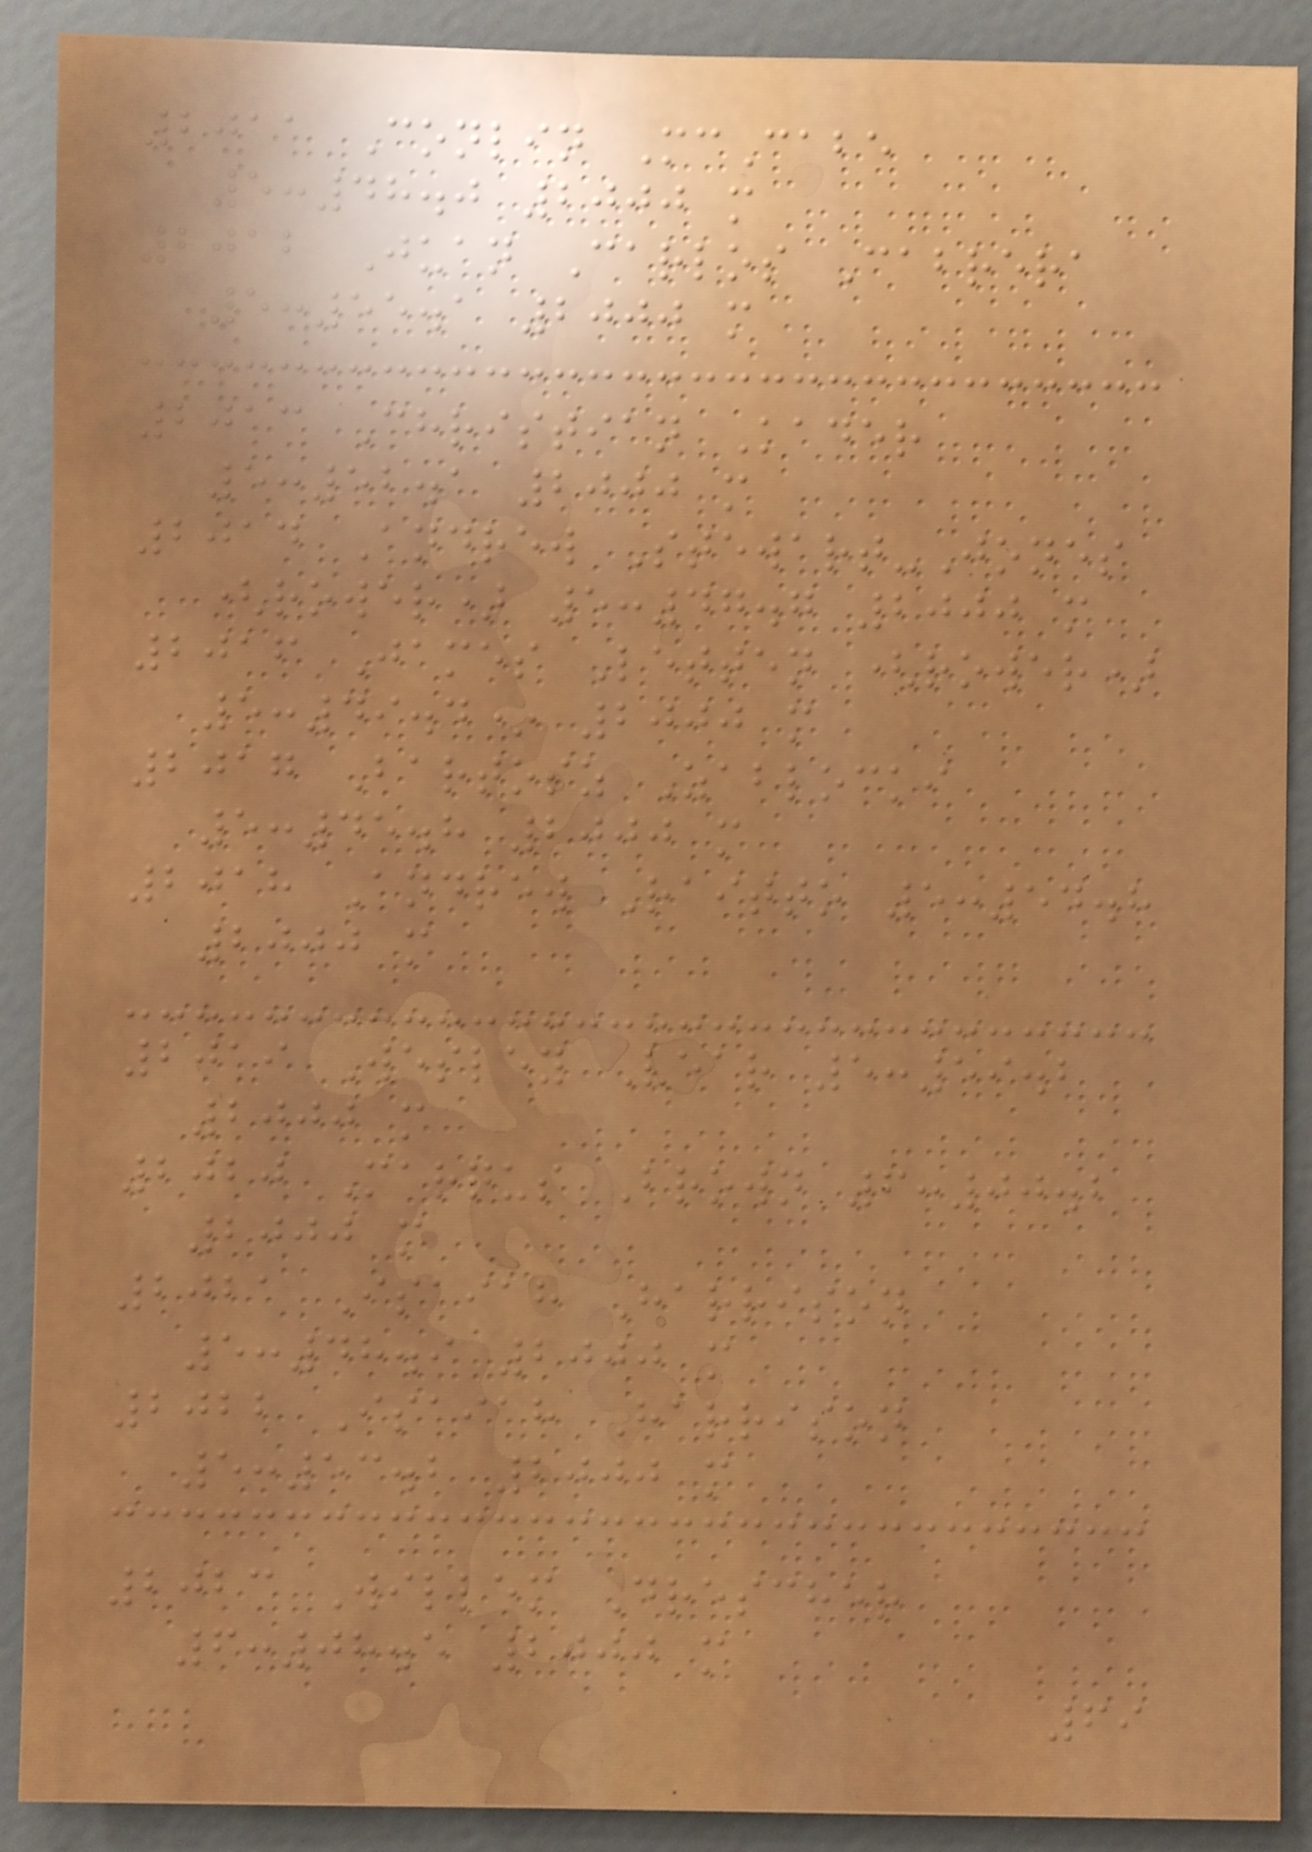2011 Conlin McCabe
5:48.0 2000 m
2012 Juan Carlos Cabrera
5:55.1 2000 m
2013 Christian Kader
5:52.1 2000 m
2014 Andrew Stewart-Jones
(rower) 5:47.7 2000 m
2016 James Letten (rower)
5:49.4* 2000 m
2017 Bartosz Zablocki
5:45.8 2000 m
2018 Andrew Raitto 5:54.8
2000 m
2019 Wesley Vear 5:59.2
2000 m
2020 Marqus Brown 6:00.2
2000 m
2021 Isaiah Harrison
5:48.9 2000 m
2022 Isaiah Harrison
5:53.2 2000 m
2023 Willem Drescher
6:08.5 2000 m
69
